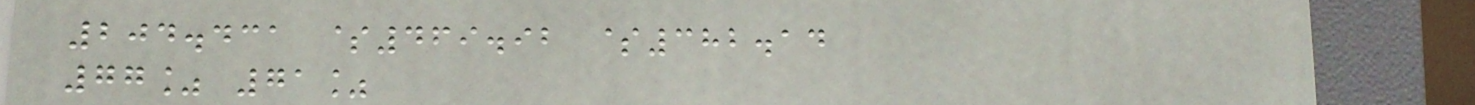204.431 $469.92 $382.14
77% 71%
